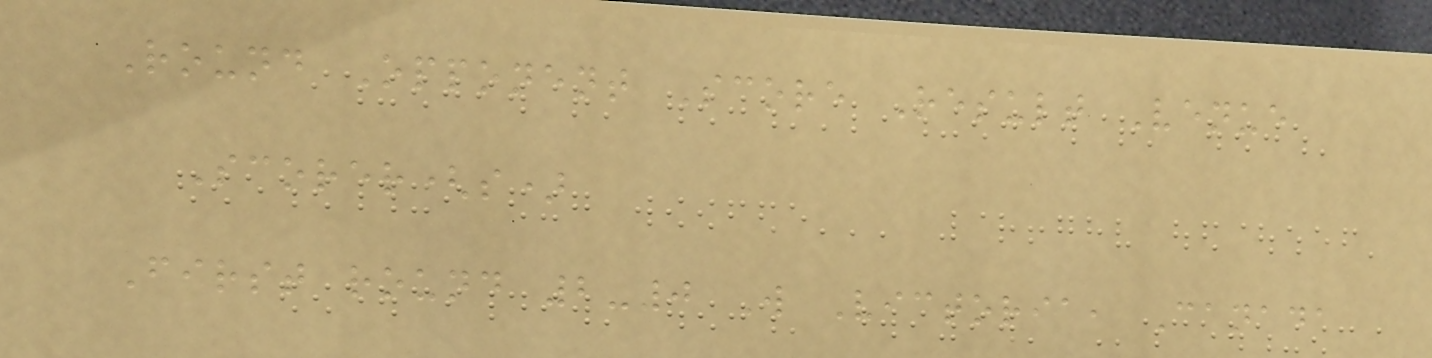Round Opponent Score Result Venue
Scorer(s)
First round 2-0 W Victoria, Canada
